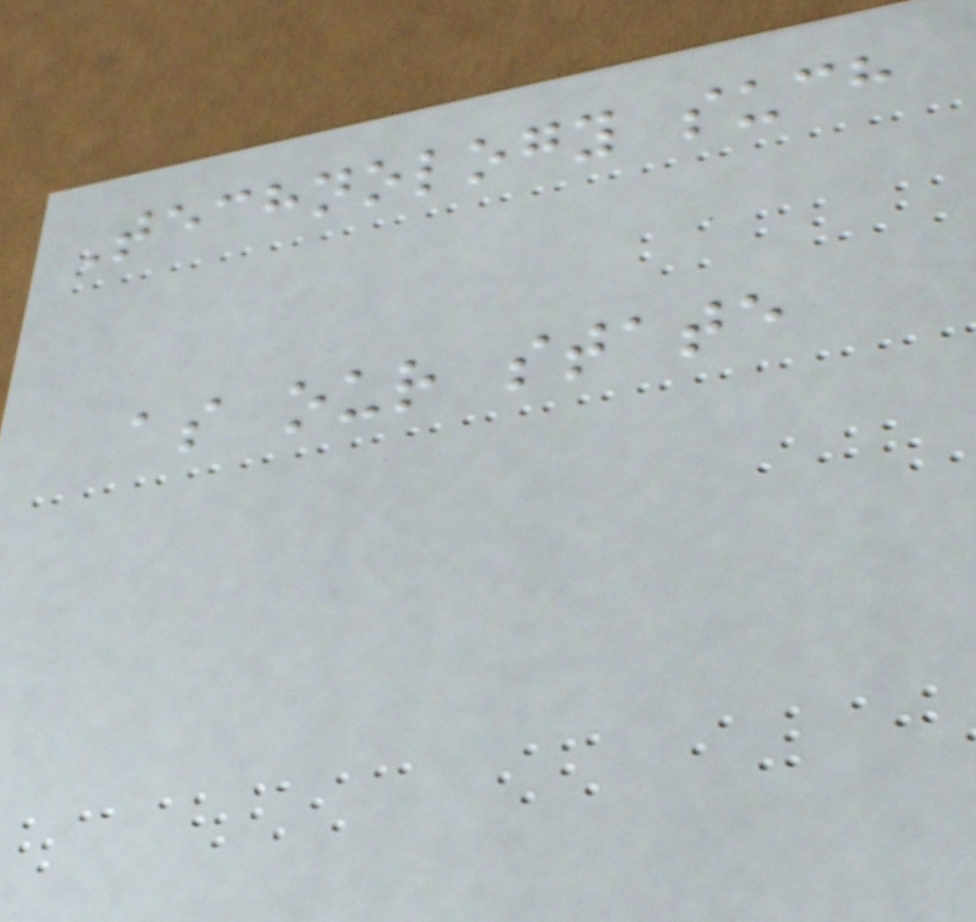Technology such
as our state
